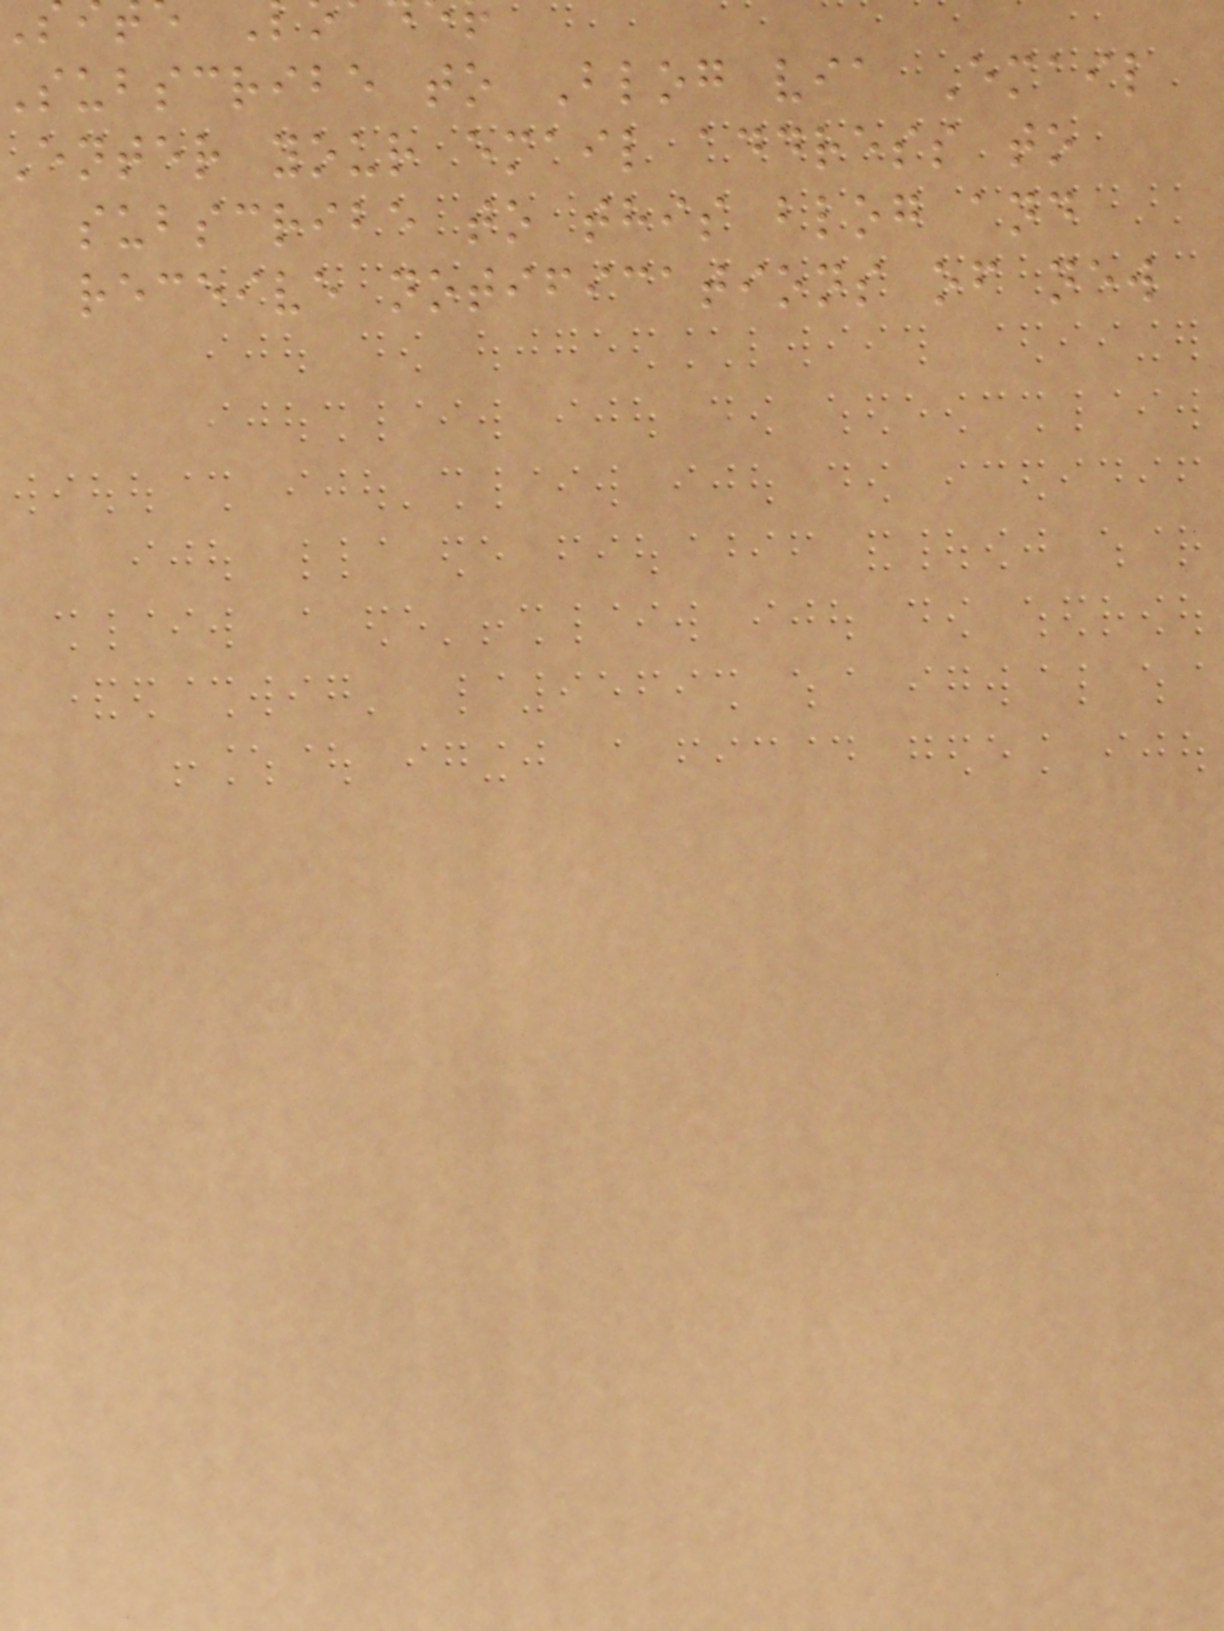subscribe to Blog via Email
enter your email address to
subscribe to this blog and
receive notifications of new
